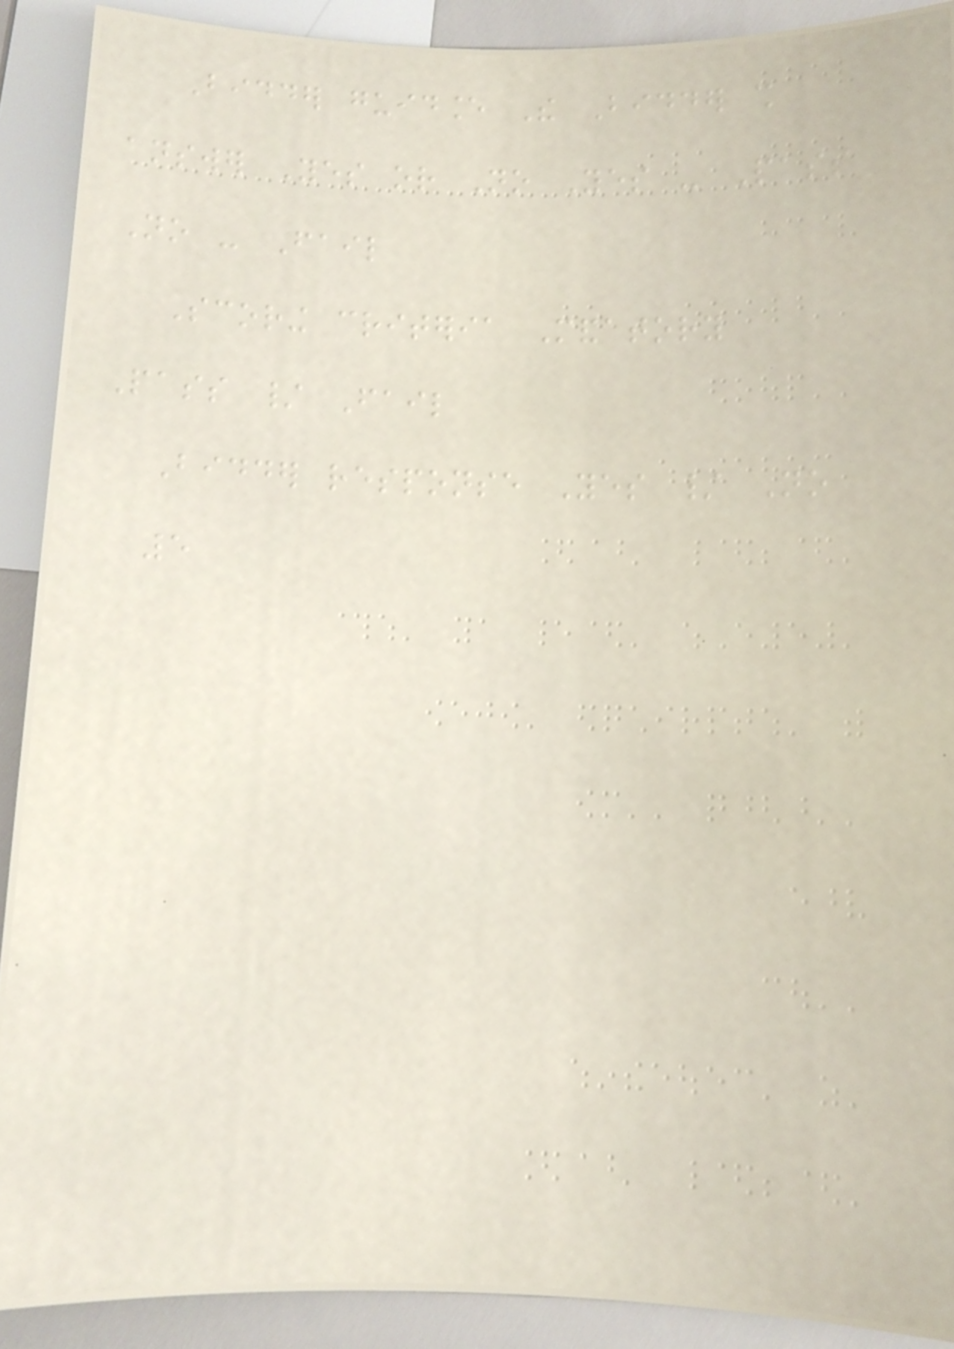Bidder guidance The Bidder shall
answer Yes or No Yes - Pass
No - Fail
Scoring criteria Mandatory
Pass / Fail
Bidder response Yes / No
5
